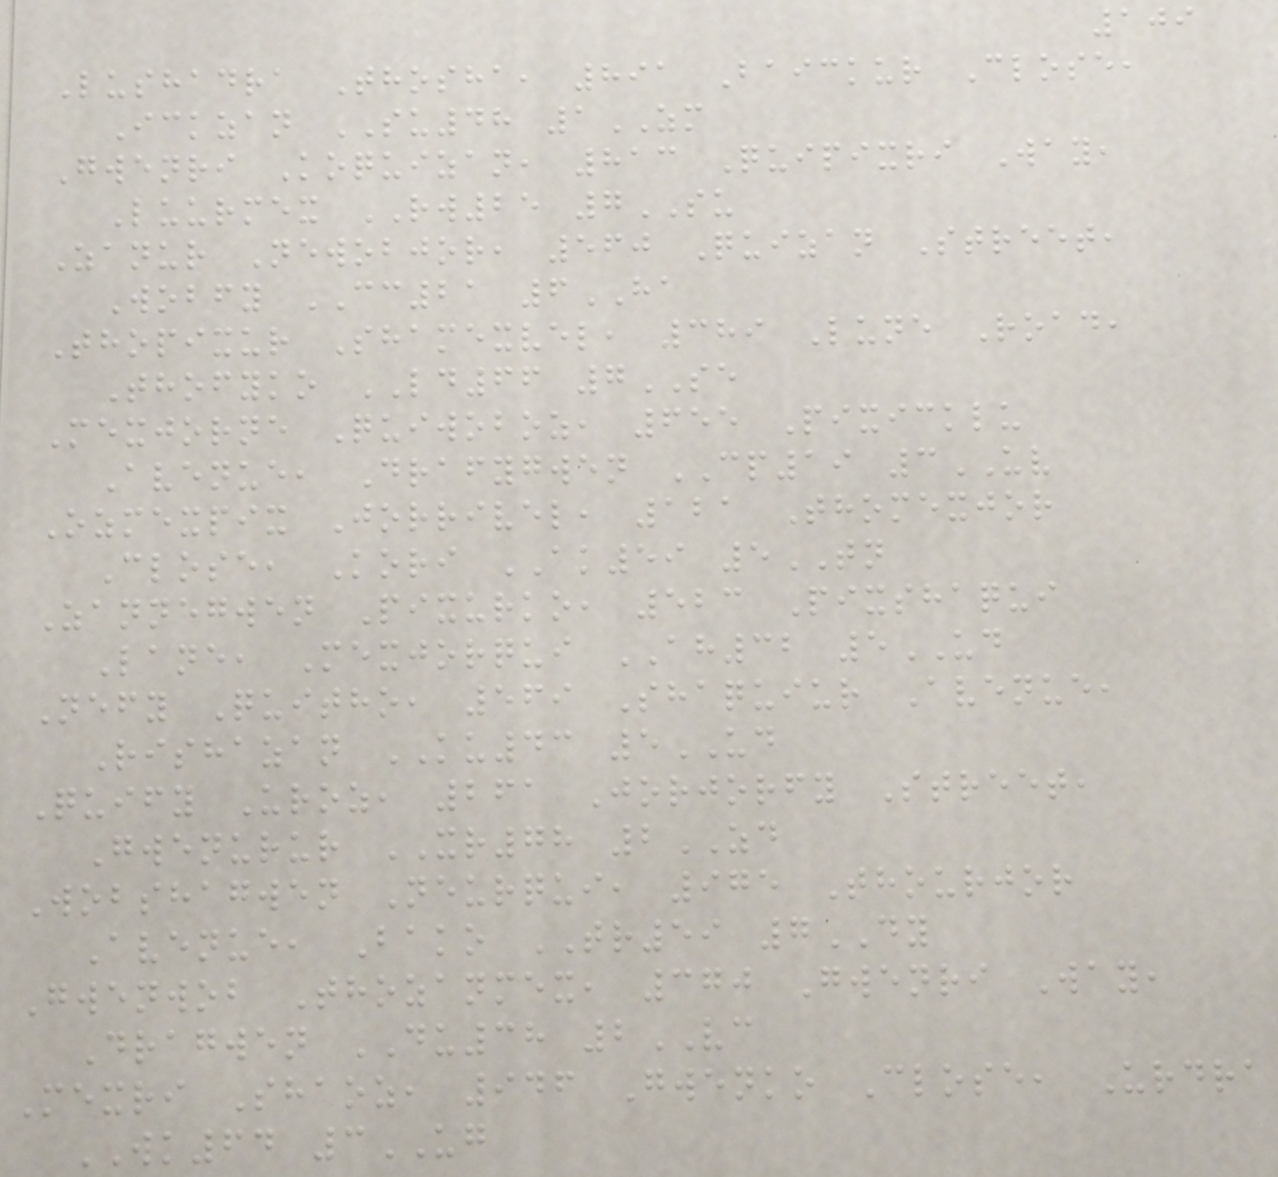109
Lushadra Thosha, 891 Baickur Close,
Ickzan SU48 1ZM
Gwenri Koquizan, 813 Quipixri Way,
Luurmex RW25 7SU
Zanur Newobjor, 560 Quizan Street,
Wobfy CC21 6HA
Thopixur Shamexvel, 389 Lune Road,
Thofyko LD66 7SE
Mexjorne Quiwoboz, 655 Pixicklu
Avenue, Drafygwen CP19 3UV
Ozmexpix Jorrivel, 121 Thomexjor
Close, Kori AK59 5TN
Zannegwen Pixurko, 523 Pixshaqui
Lane, Mexjorqui AH32 5UD
Nefy Quitho, 569 Shaquiur Avenue,
Rishazan KU43 5UD
Quify Uroz, 261 Jorjorfy Street,
Gwenurur XR78 2ZD
Wobshagwen Neurqui, 975 Thourjor
Avenue, Bako TR59 7DY
Gwenwob Thozanmex, 370 Gwenri Way,
Dragwen DU38 2VC
Mexri Shaoz, 946 Gwenko Close, Urdra
WK64 3UG
